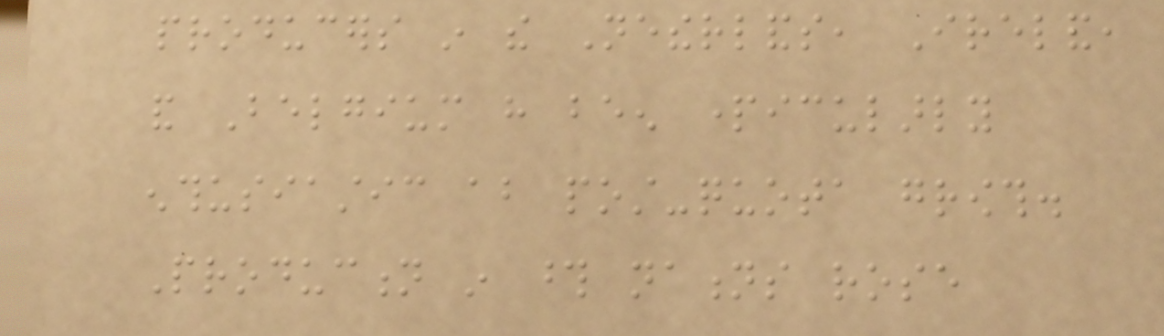producers in the Netherlands, Ireland,
and Belgium have been particularly
enthusiastic about post-quota growth.
Production in those nations rose
